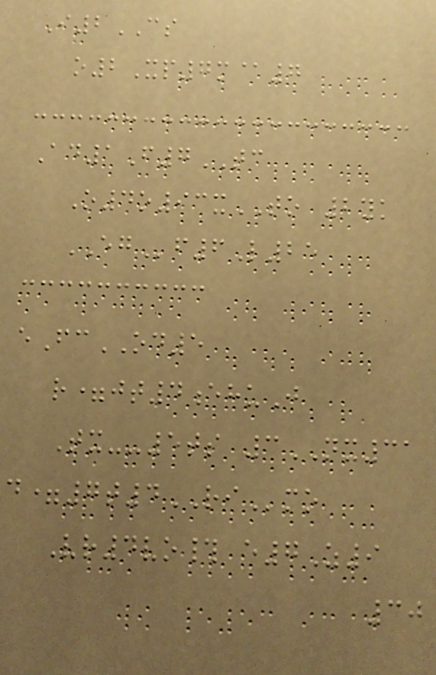I2CS
o2Xp7m@7
Ad1F7TC
O4o93xTO 2yk
EGf6L25
eFcOD5
r=jt4ehuJ
Tx--5ts 3NX31
d=7t4RImo
Vr4vo# e7Z9
30
